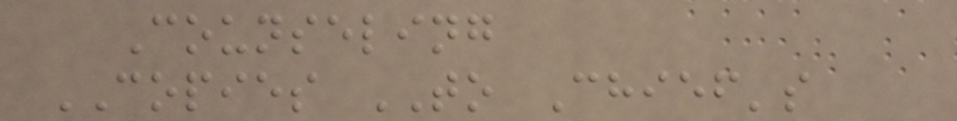Counseling
COPIES TO Chief's
